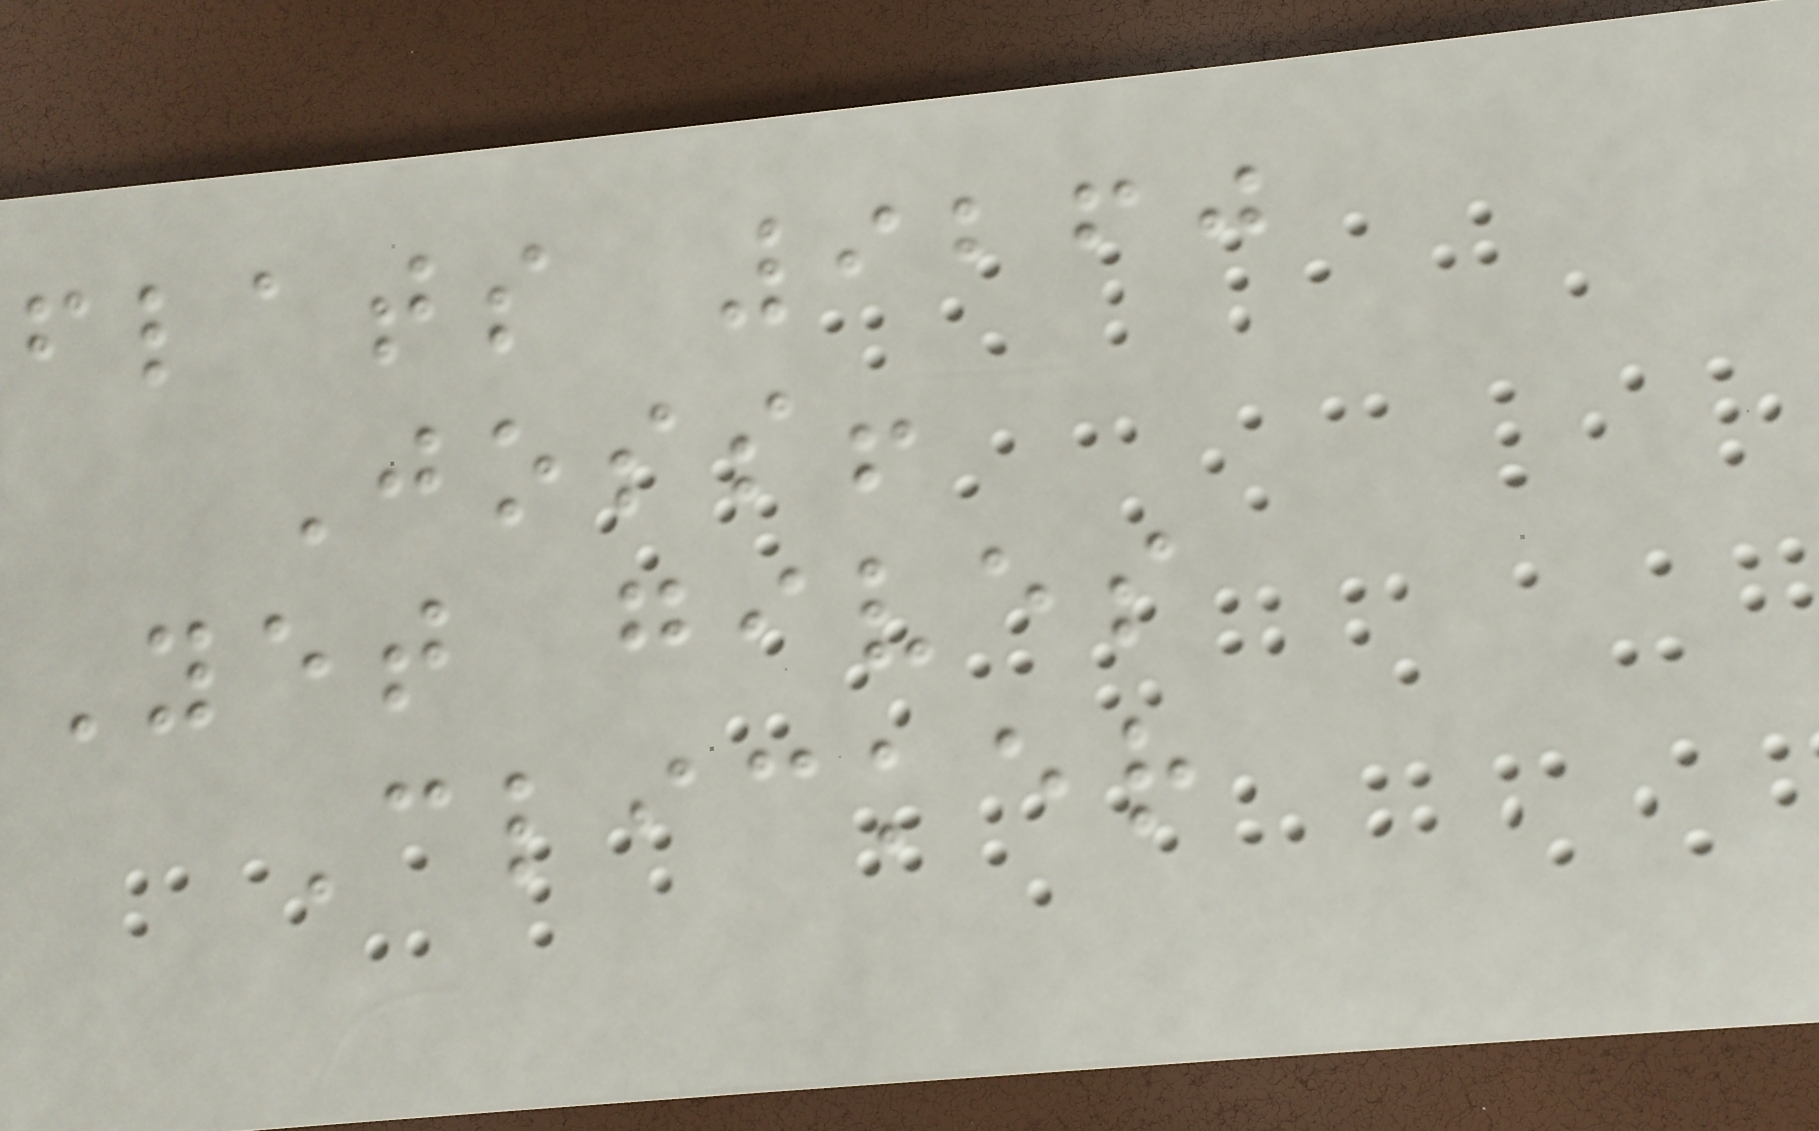flats 9260
Joss!
Yet gives
Clicker
